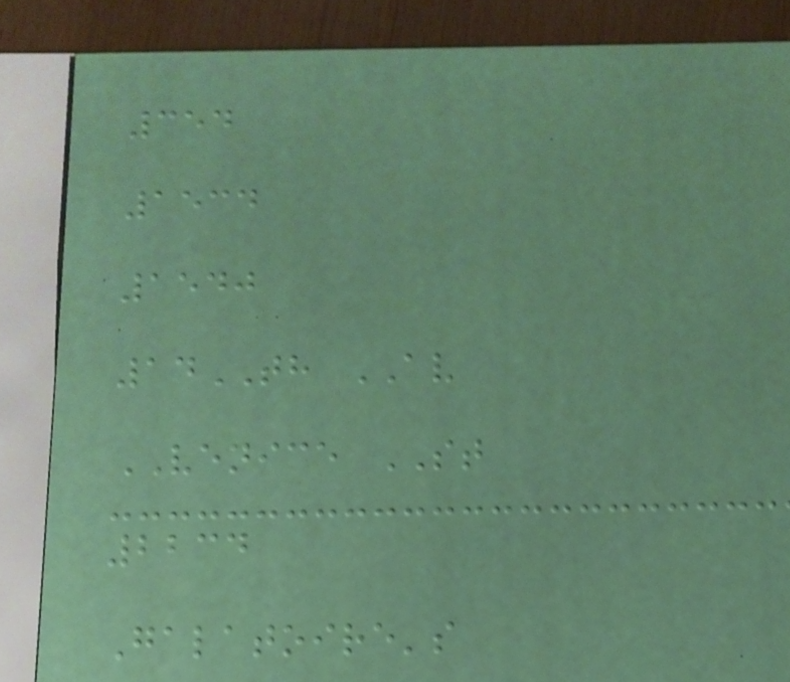354
1534
1540
14TH AV
VENICE ST
2234
Galatoire's
